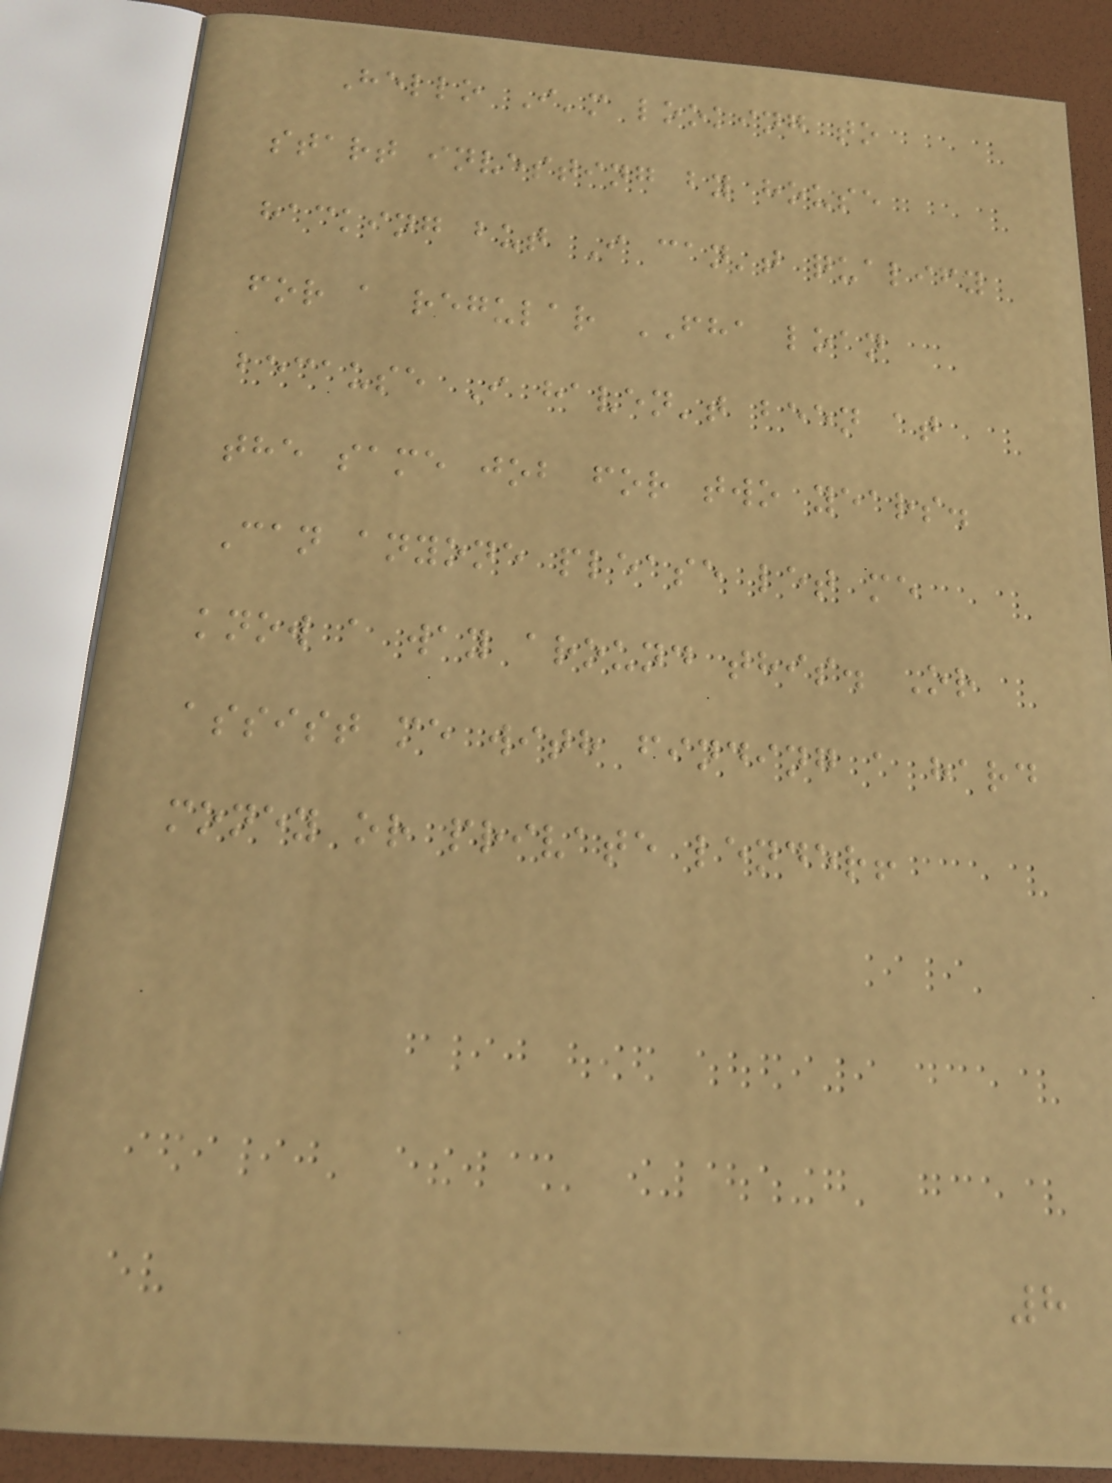Hello I'm looking to
start investing by house
hacking but I can't qualify
for a regular FHA loan
because I haven't been at
the same job for two years.
Can anyone please let me
know a way around this. Or
assist me with finding a hard
money or private lender!
8
